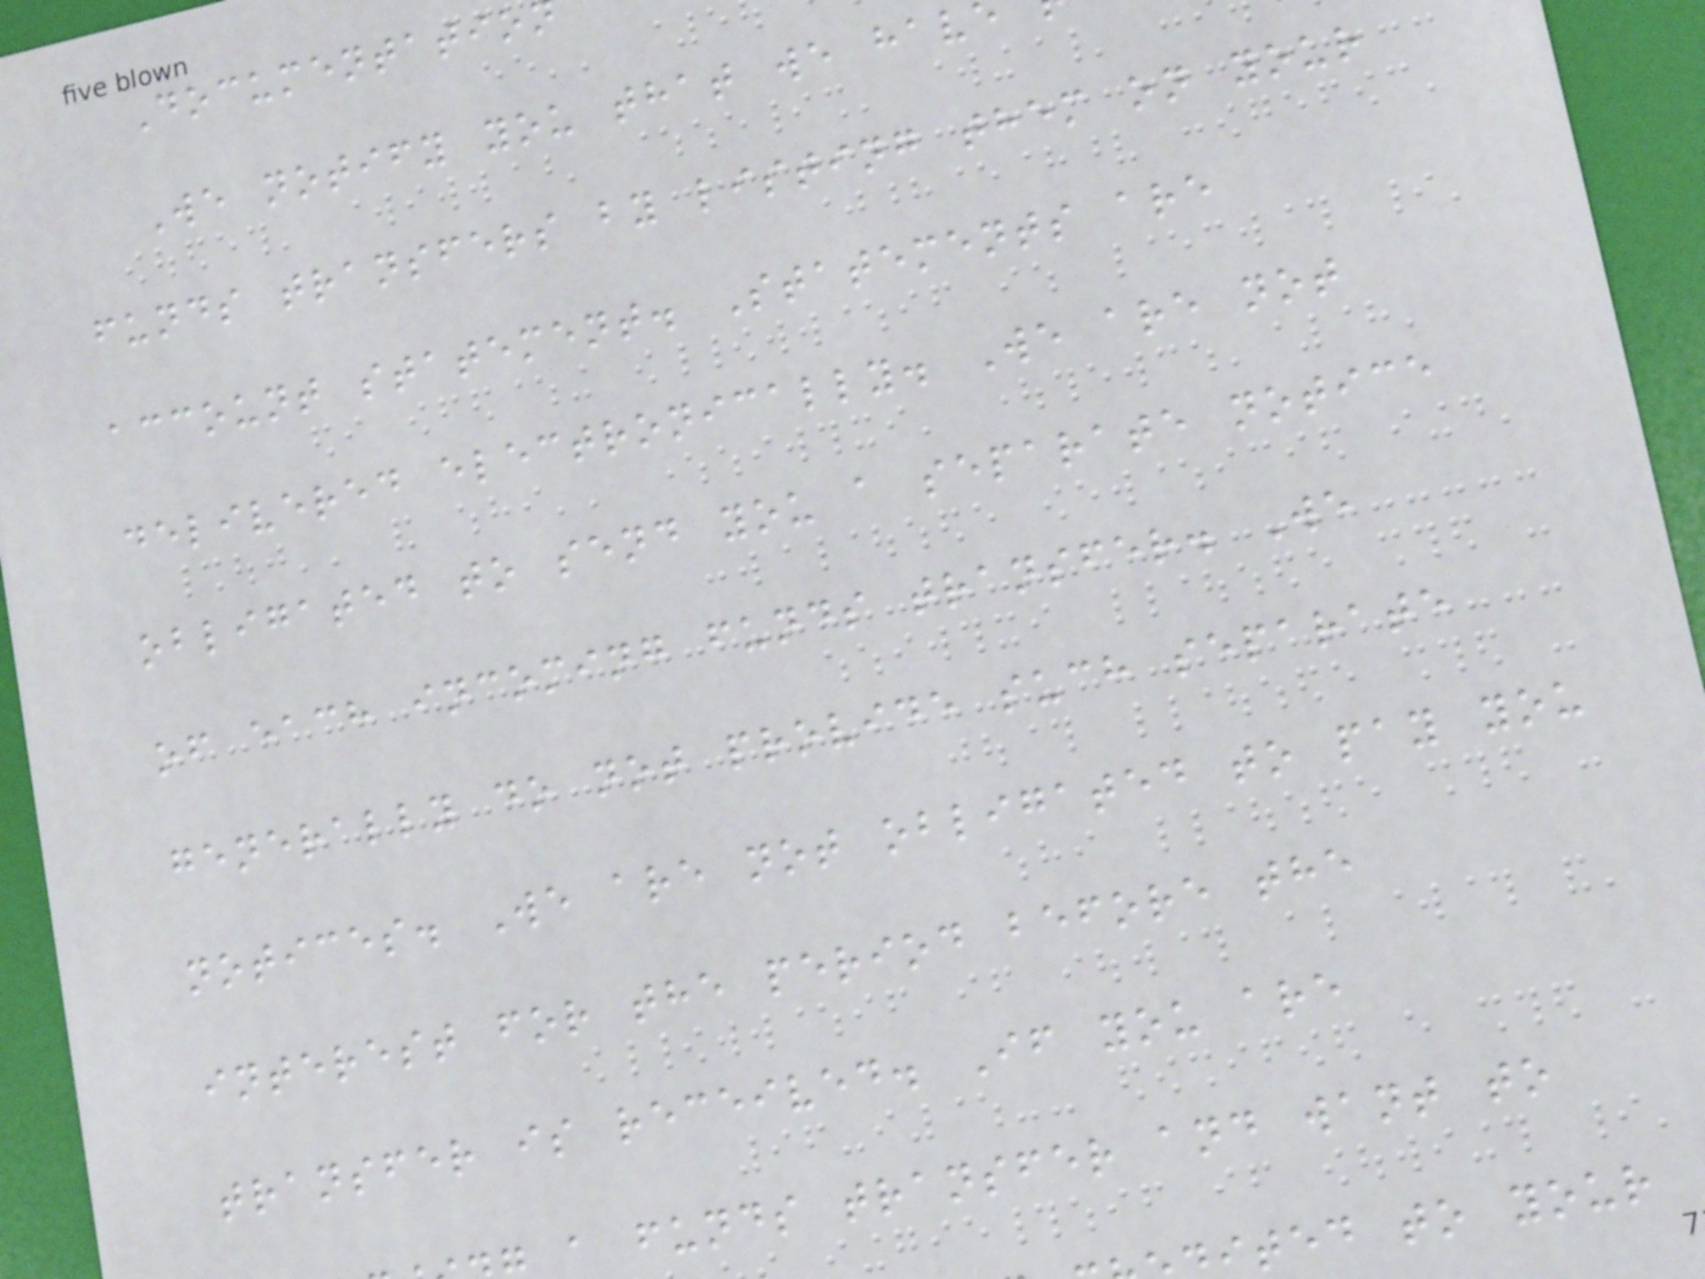Documentatio
We notify you that we hav
funds transfers by listing them on your
account statement. Statements are
delivered electronically. We are not
obligated to send you a separate notice
of each incoming funds transfer. We
generally do not provide such separate
notices. We are not obligated to pay you
interest for the period before the
transfer is received. If you are
a funds transfer and want to
ited to your
